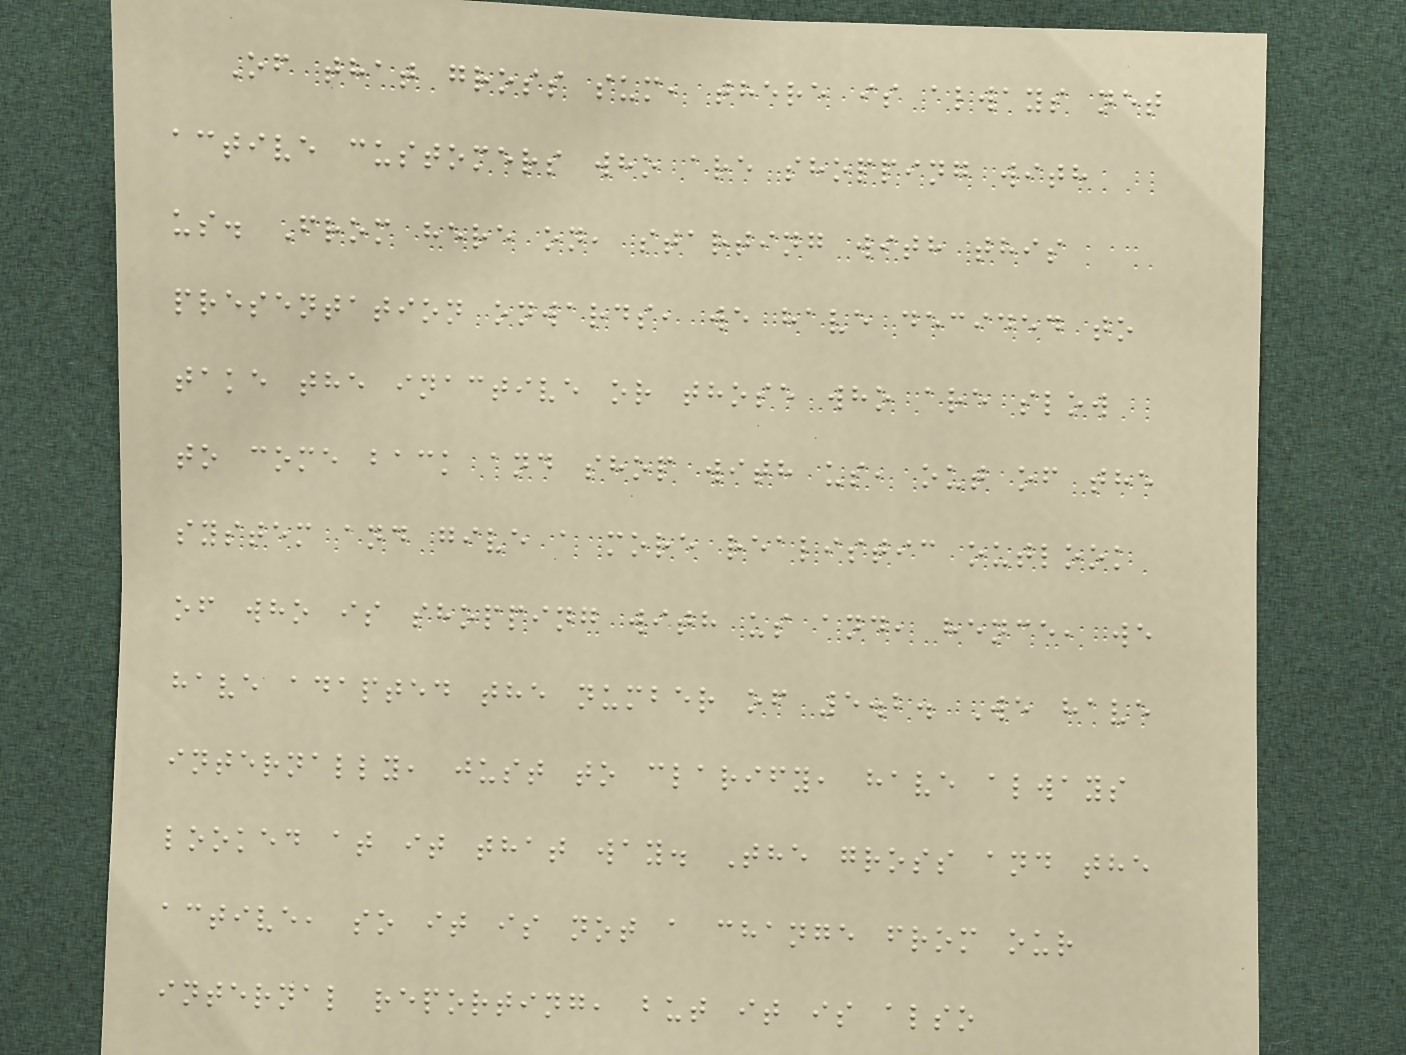Of that gross sum, there is always net
active customers who are shopping with
us. From here on, starting with this
presentation onwards, we have decided to
take the inactive or those who are slow
to come back and shop with us, out of the
system and give a more realistic outlook
of who is shopping with us and, hence, we
have adapted the number of 5.2. We have
internally, just to clarify, have always
looked at it that way. The gross and the
active, so it is not a change from our
internal reporting, but it is also
